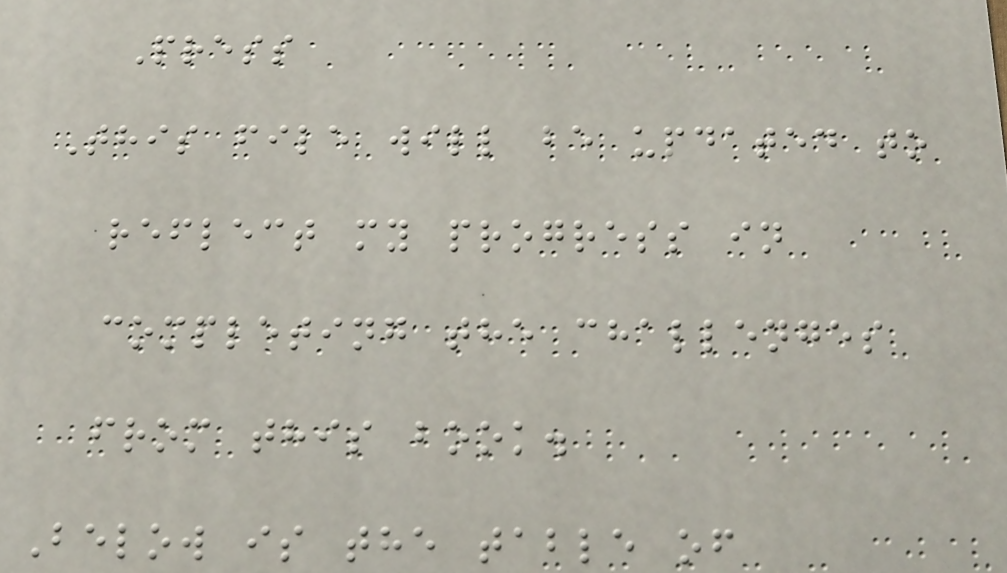Press
This file will be updated to
reflect my progress in
completing the challenges
from this book.
Below is the table of
